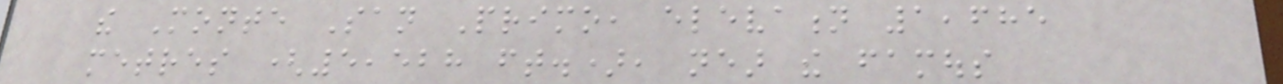the Monte San Primo, elevation 1,685
metres (5,528 ft.), near the famous
